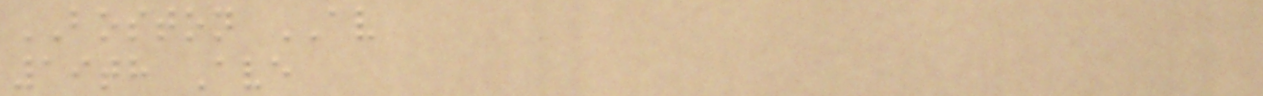BOSTON AV
19th Ave
